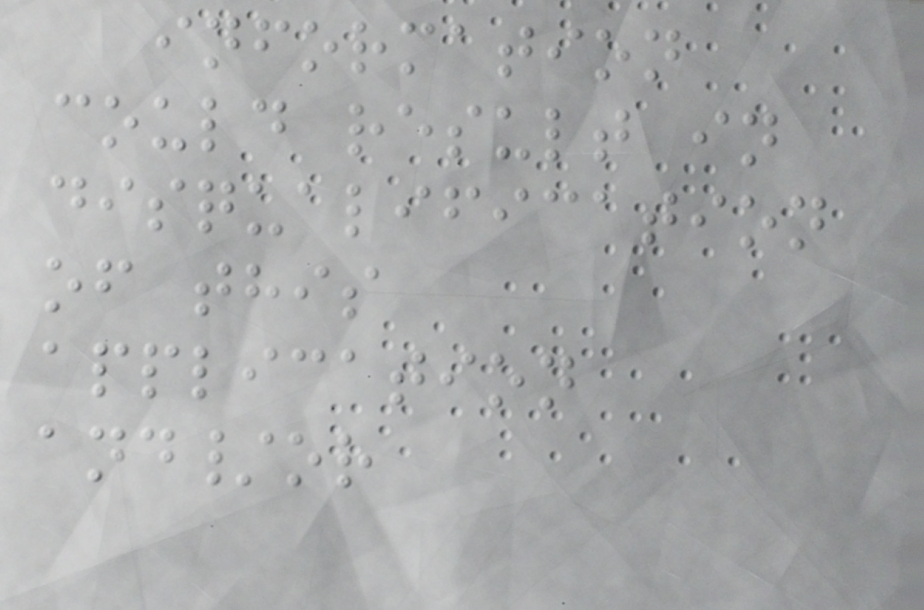information
could result in
disqualification
of this
application
and/or
